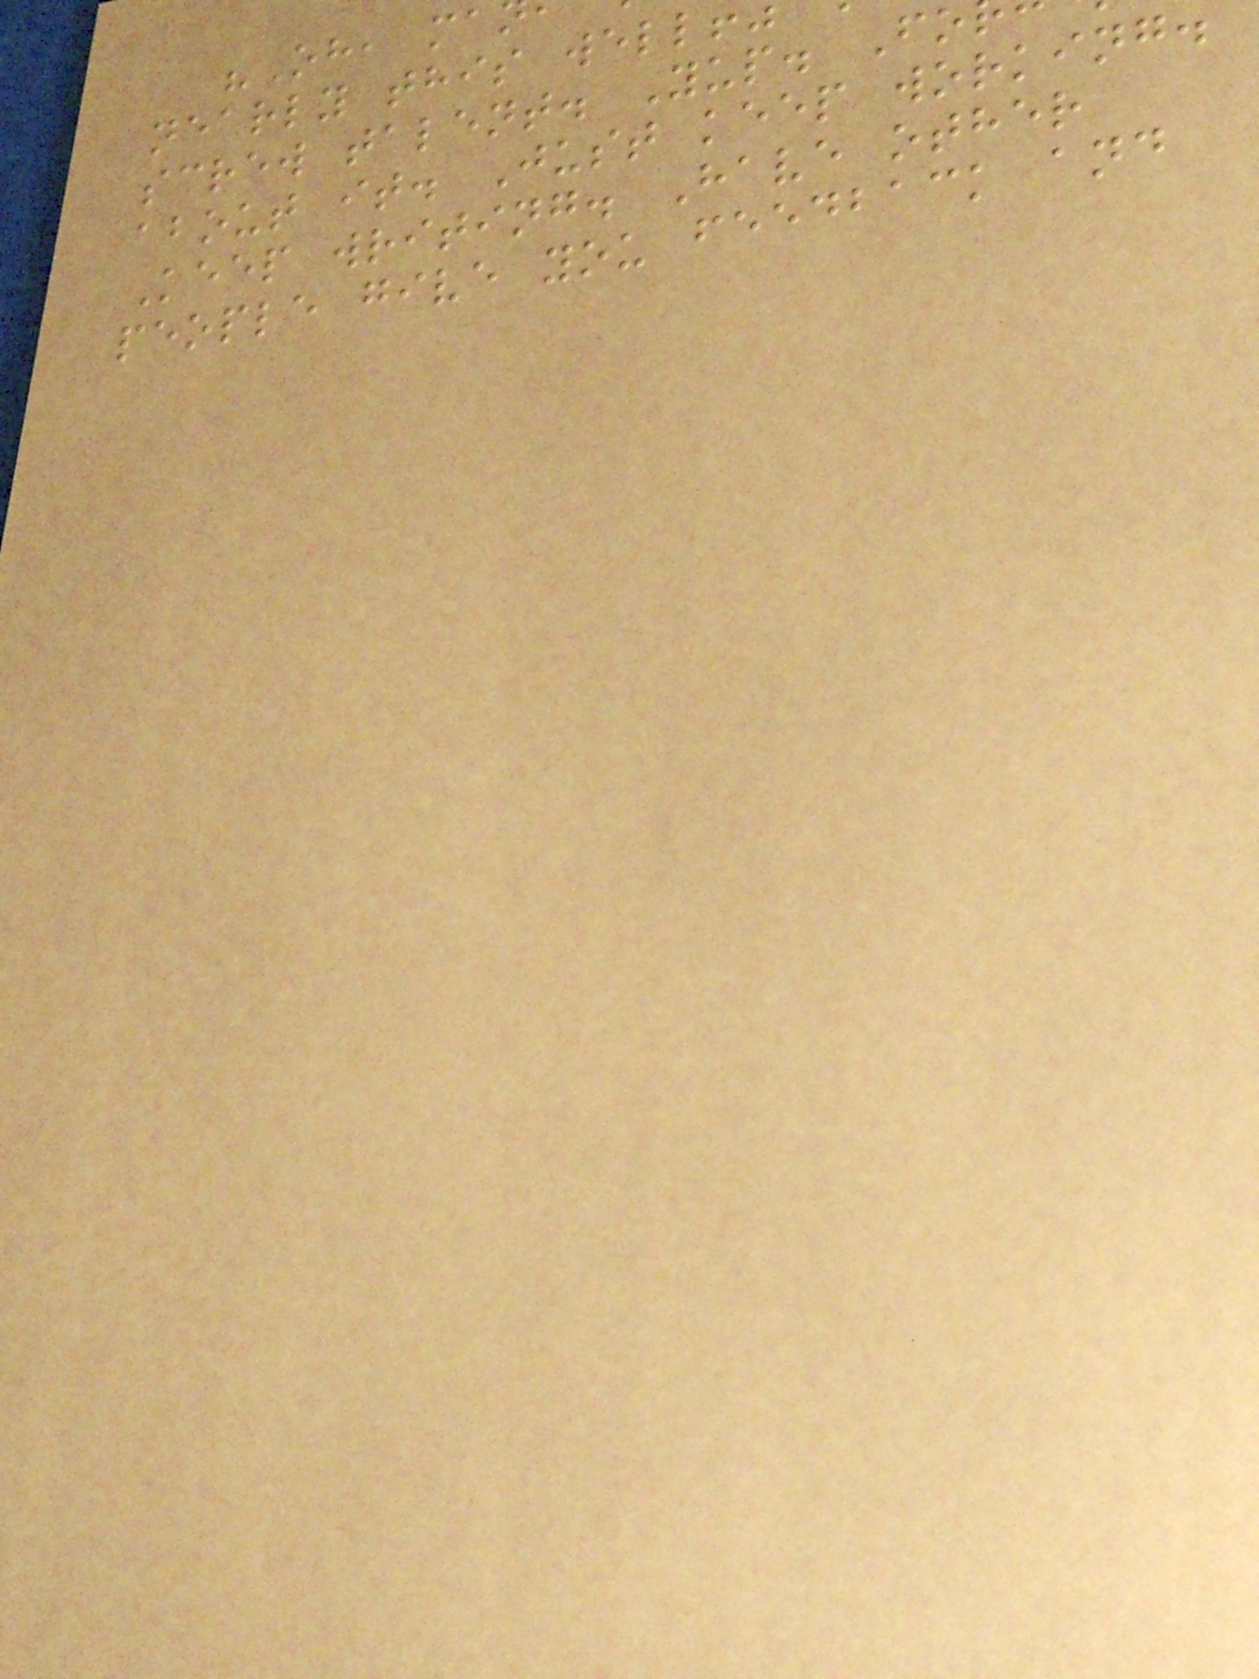"Oh, ma
nearly this well
screw talent. Yup. Fo
about it. Just keep working.
Keep writing. Have other
people give you feedback and
